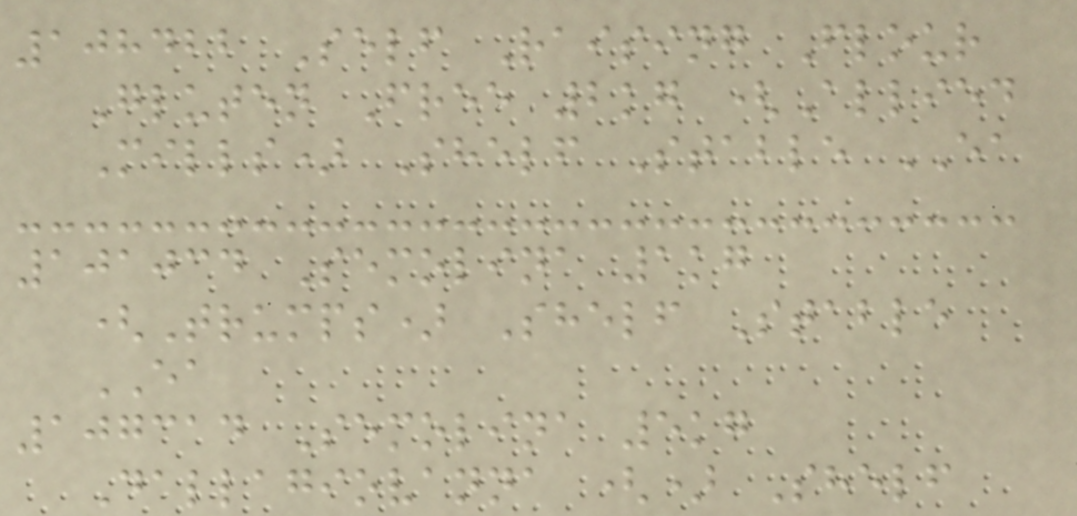108422 Self Raising Flour
Gluten Free 2kg (Allied
Mills) Shelf Stable EA
101034 Semolina 1kg
(Trumps) Shelf Stable
EA
107314 Semolina 5kg
Dallagiovanna () Shelf
